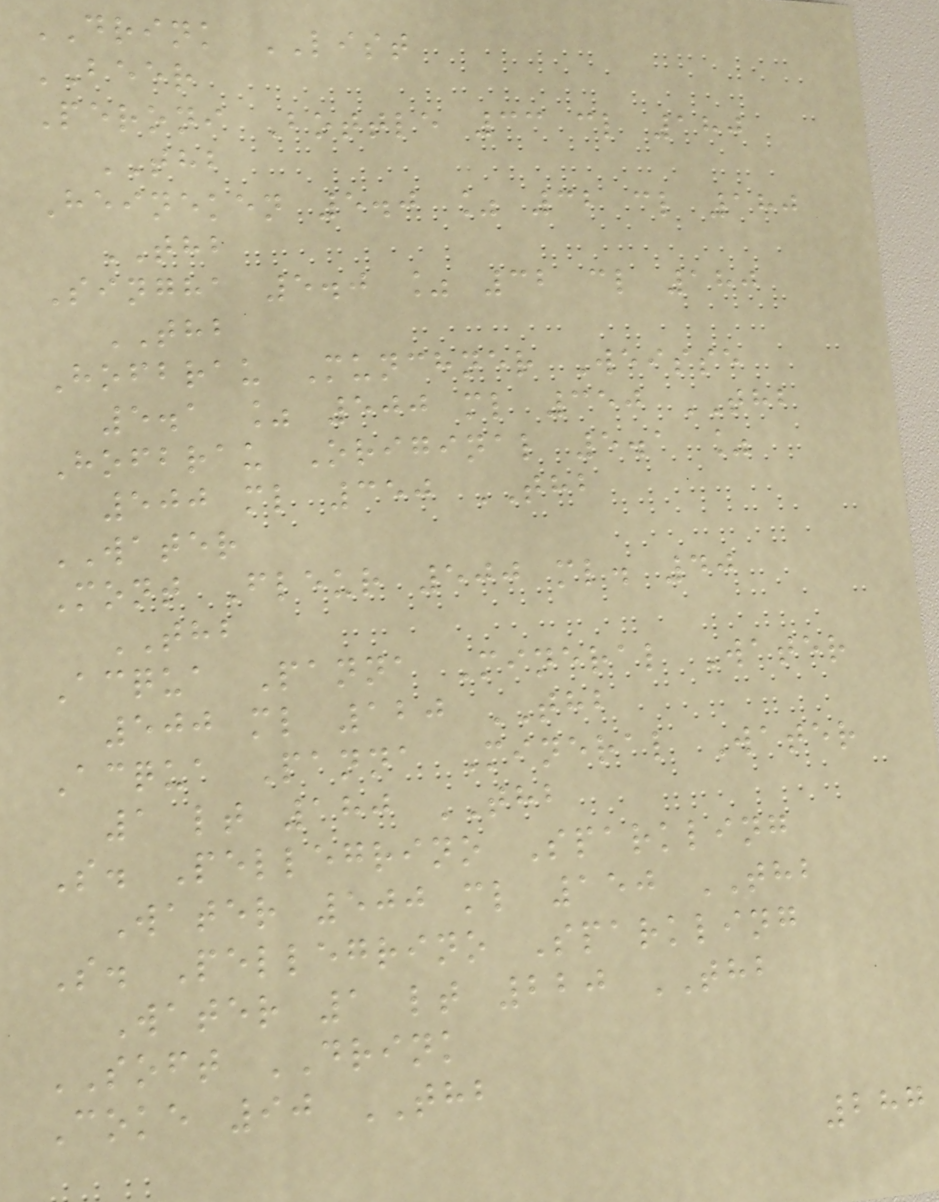DRINK LIST
BEER
Peroni Bottle 33 cl 180
THB
Heineken 5.0 % 32 cl 180
THB
Singha 5.0 % 32 cl 180
THB
Hofbrau Munchner Weisse
5.1 % 500 ml 350 THB
Hofbrau Original 5.1 %
500 ml 350 THB
WATER
Mont Fleur 500 ml. 40
THB
Acqua Panna Mineral Water
500 ml 120 THB
Acqua Panna Mineral Water
1 lt 180 THB
S. Pellegrino Sparkling
Water 500 ml 150 THB
S. Pellegrino Sparkling
Water 1 lt 220 THB
SOFT DRINK
Coke 90 THB
287
